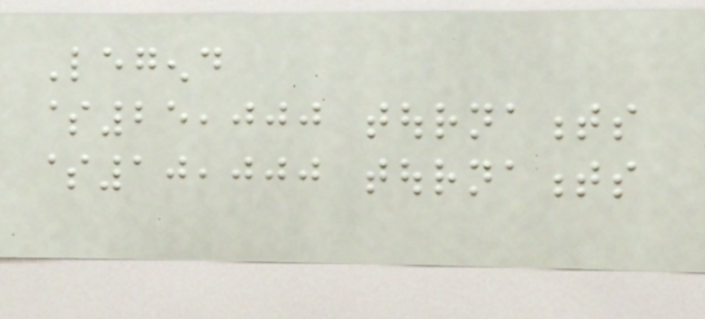Legend
$25,000 tournaments
$10,000 tournaments
